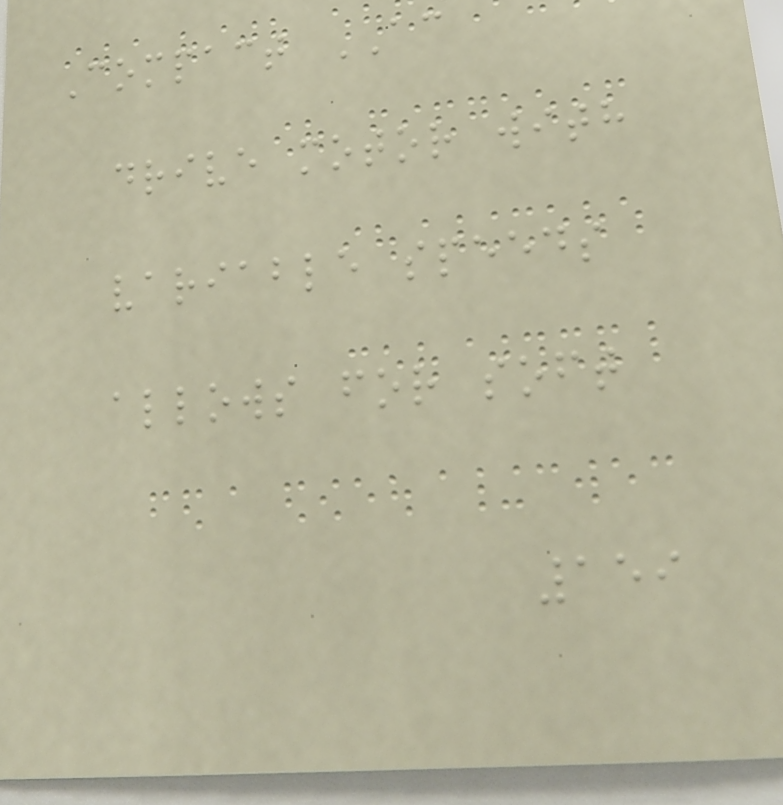Compact AC
drive motor with
variable speeds
allows for soft
159
